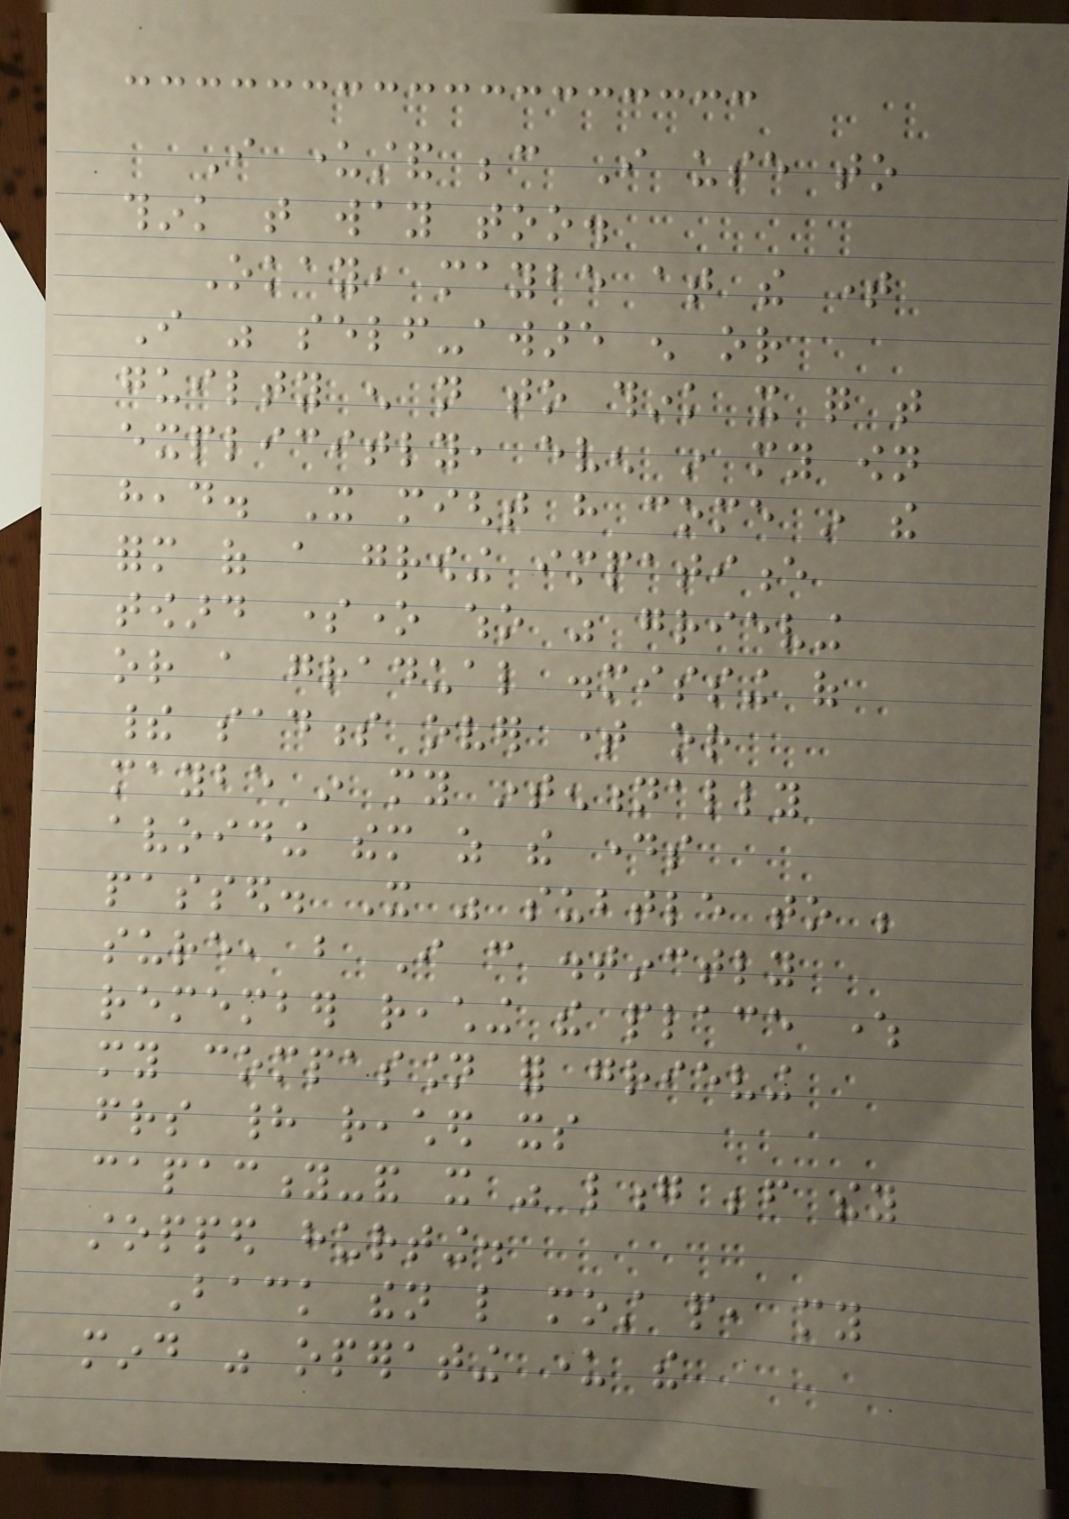I understand because I use to
think that way too.
Okay, maybe at the time
I was self-aware enough or
guilty enough not to think it quite that
explicitly, even in my own
head. It might have come in the
form of a growing impatience
toward someone who was grieving
or a gradual dismissing of
their sadness over time or
maybe in my intentionally
avoiding them as the days
passed. It was subtle to be
sure, but I can distinctly
remember reaching the place where
my compassion for grieving
friends had reached its
capacity-and it was long before they
stopped hurting.
Back then like most people, my
mind was operating under the
